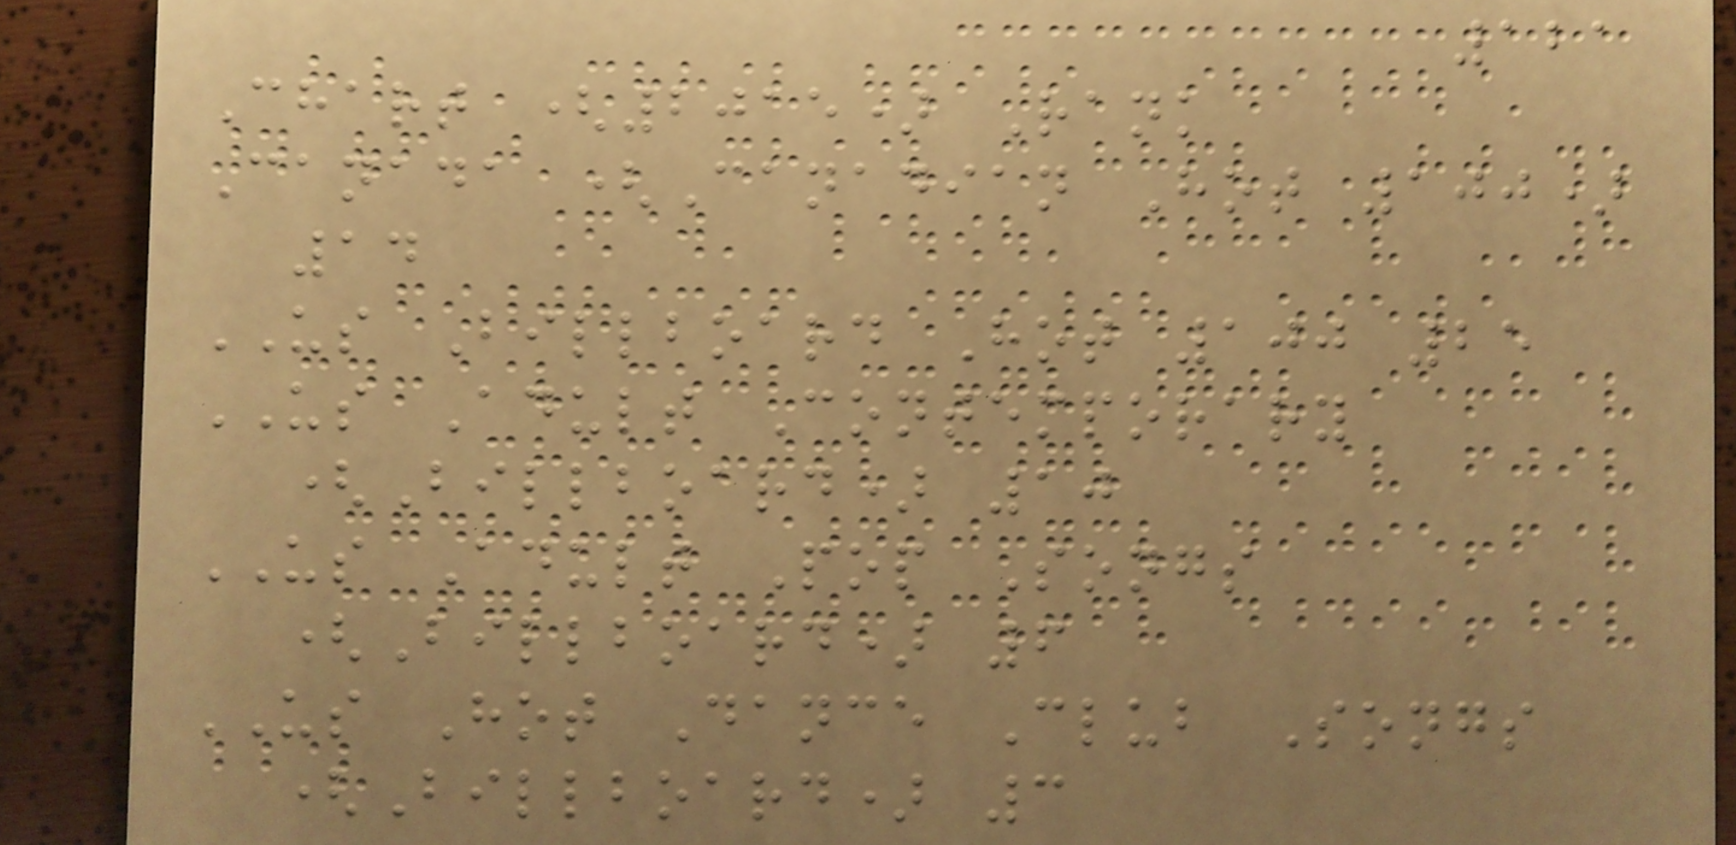121
Chart (2015) Rank
Canada (Canadian Hot 100)
14
US Billboard Hot 100 25
US Adult Contemporary
(Billboard) 10
US Adult Pop Songs
(Billboard) 6
US Hot Dance Club Songs
(Billboard) 3
